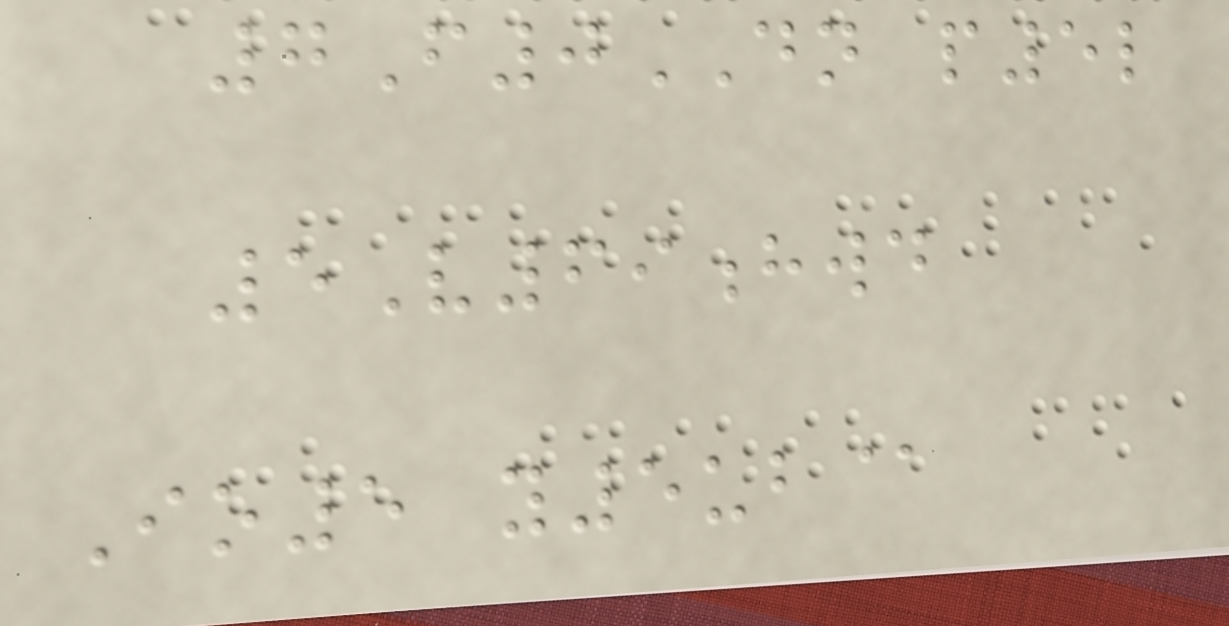7F0DN p5l
5V69hwd
Io5 y5ub@
